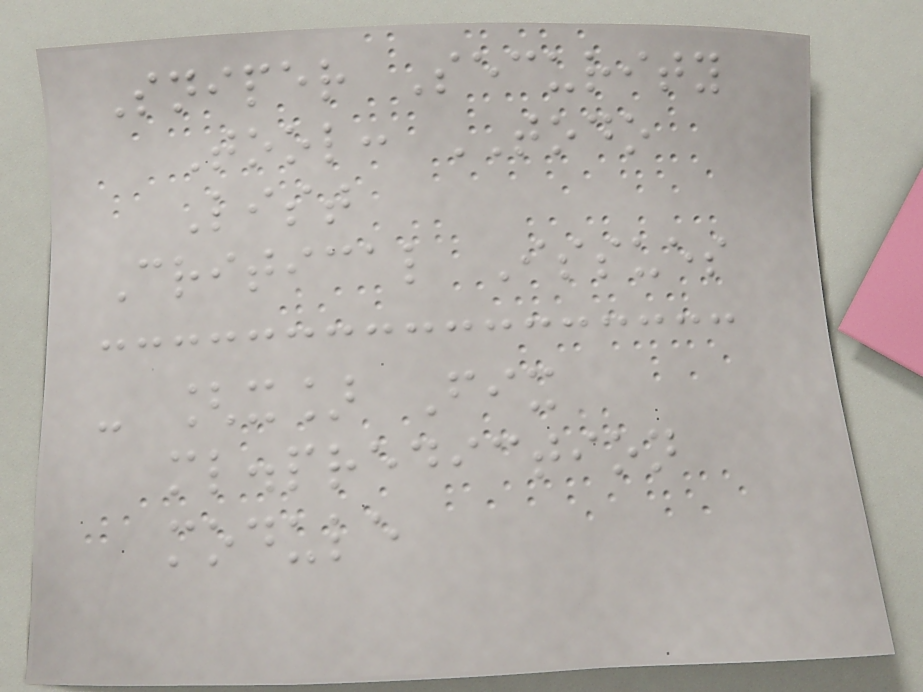Sniper Security
Tool: TODO
List
Critical Issues
- [x] Fix
ml.prediction
module
